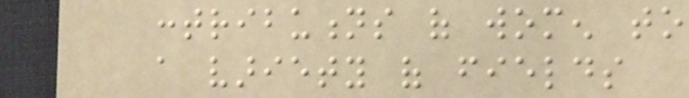contributions of women to
a variety of fields
